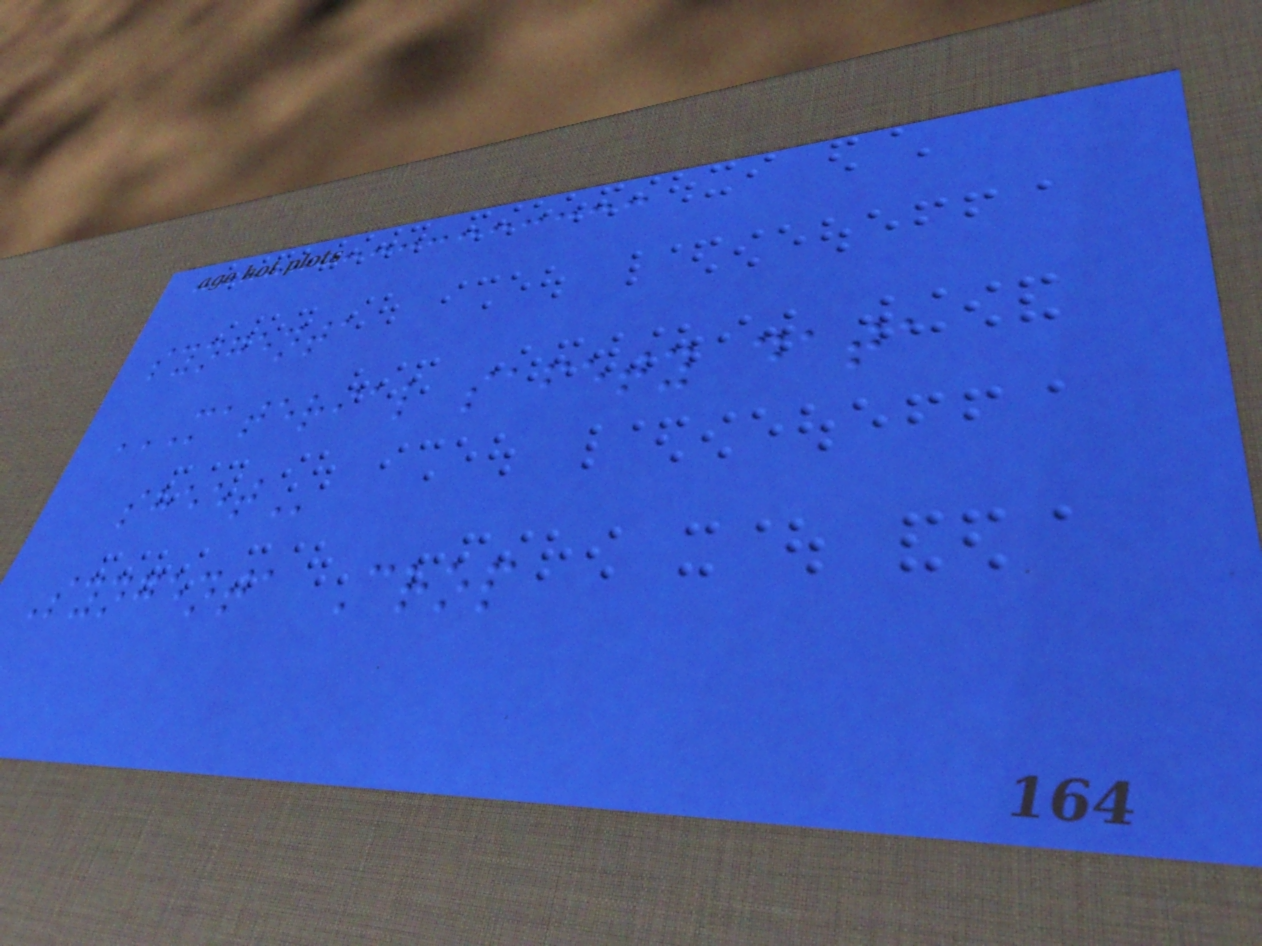syngenta
MATERIAL SAFETY DATA
SHEET
Syngenta Crop
